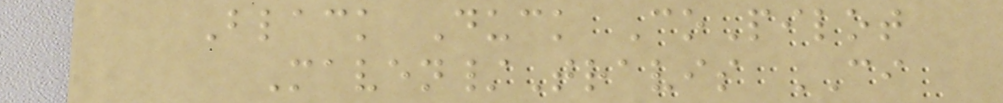Black Duck CoPilot
Maven/Travis CI
